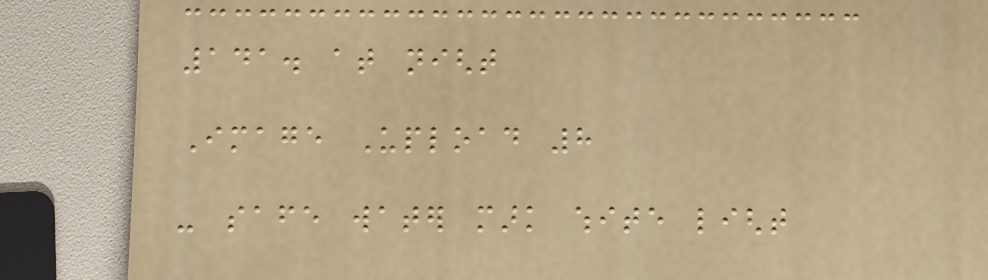141. at night
Image Upload 8
- safe water mark white light
